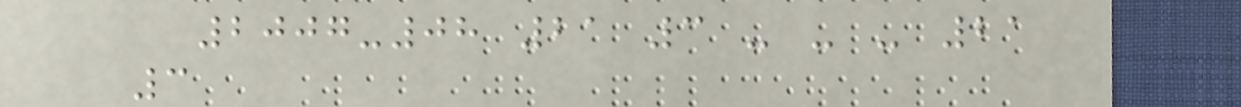2007-08 21 3 - - - 21
3
